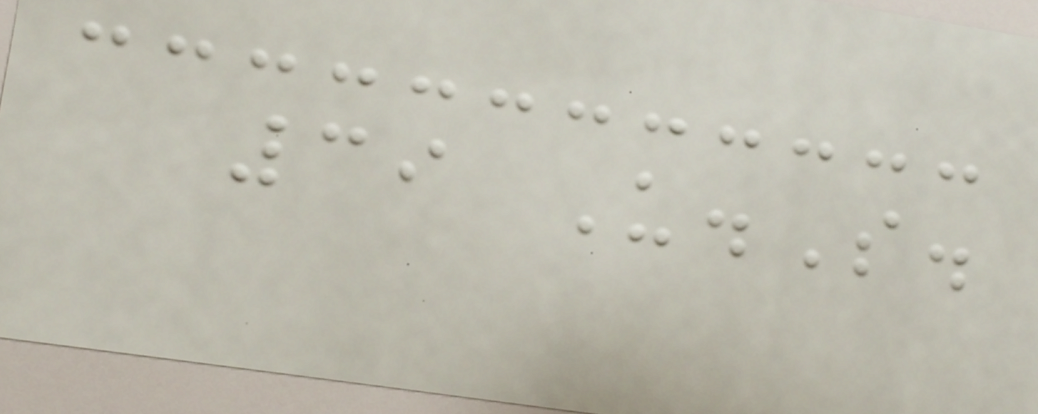39 U.S.
